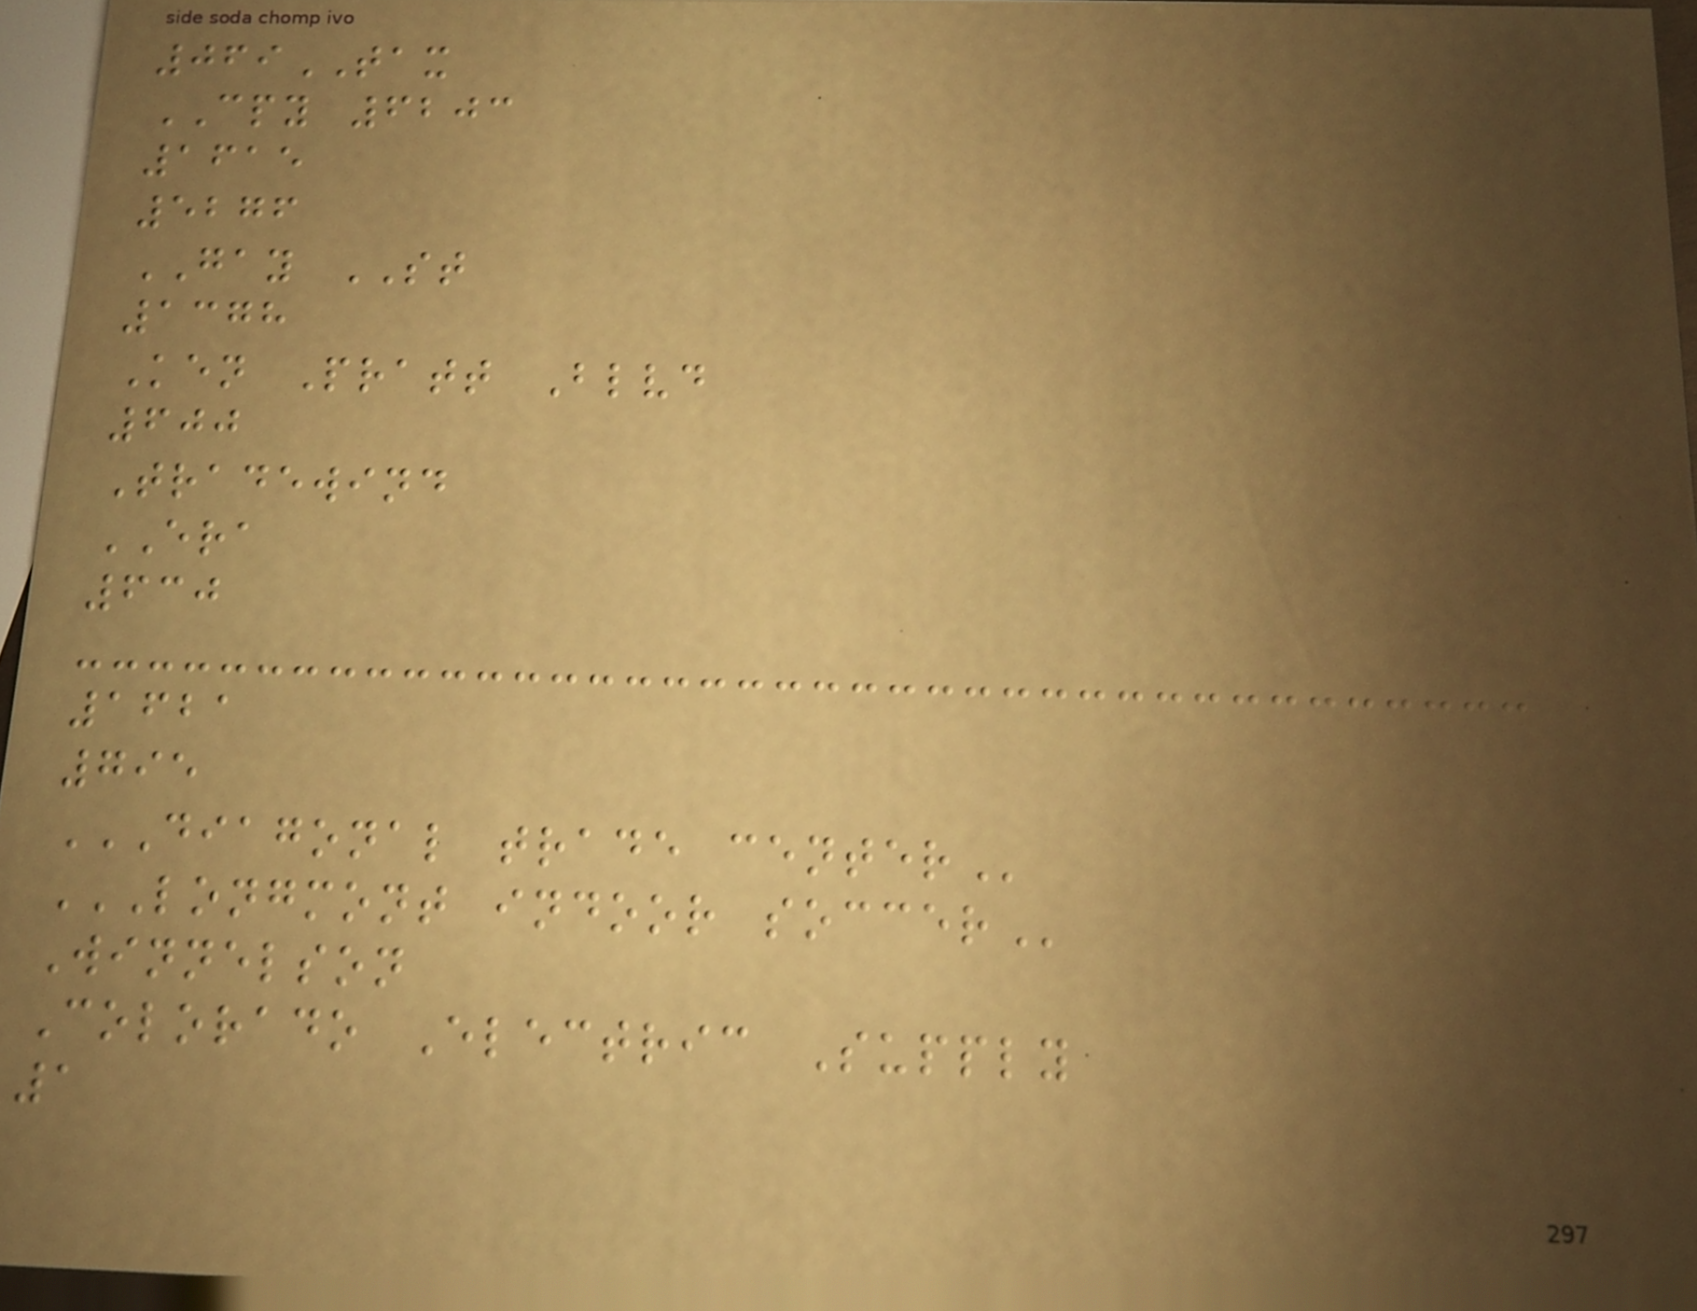069TAX
CPY 6203
1615
5276
GAY ST
1378
Ken Pratt Blvd
600
Tradewind
ERA
630
1621
795
DIAGONAL TRADE CENTER
LONGMONT INDOOR SOCCER
Winnelson
Colorado Electric Supply
1
